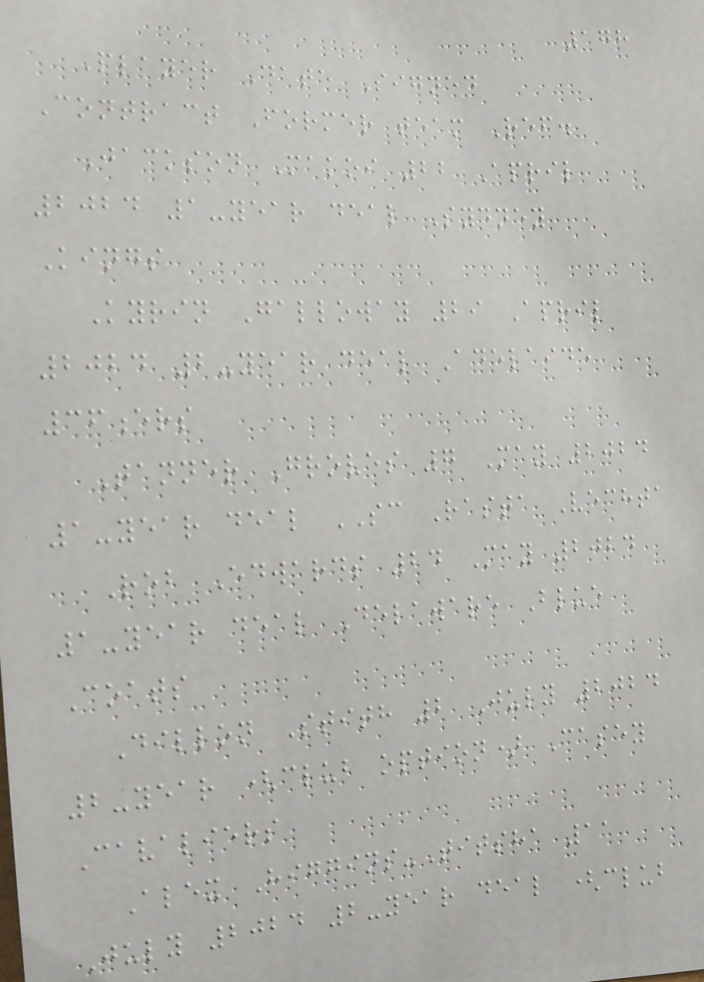178
Player Date Signed
Contract Former team Ref.
Jackson Makoi 22 April
2024 1-year deal Sydney
Kings
Kyrin Galloway 29 April
2024 2-year deal Adelaide
36ers
Tanner Groves 7 May 2024
1-year deal SC Rasta Vechta
Rob Edwards 24 May 2024
1-year deal Delaware Blue
Coats
Dillon Stith 2 July 2024
2-year (club option) Casey
Cavaliers
Alex Higgins-Titsha 11
July 2024 2-year deal (club
